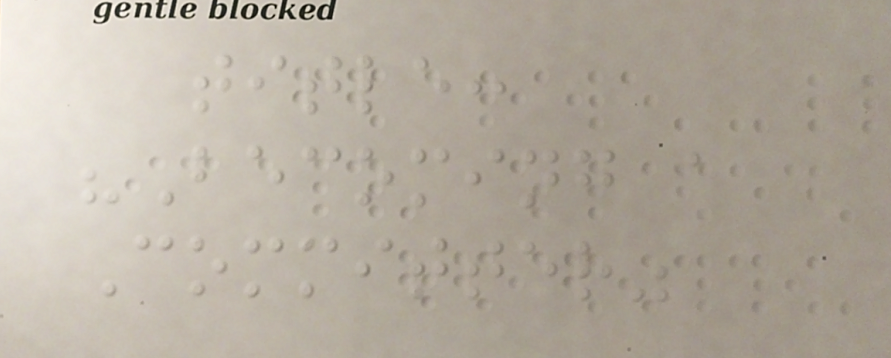title:
"Becoming a
Committer"
